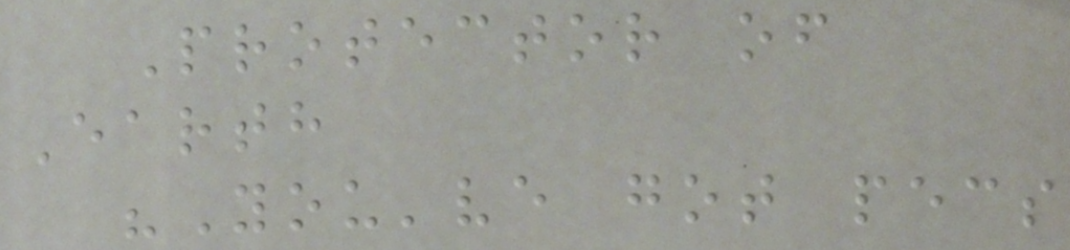Protector of
Earth
"You've got pecs
